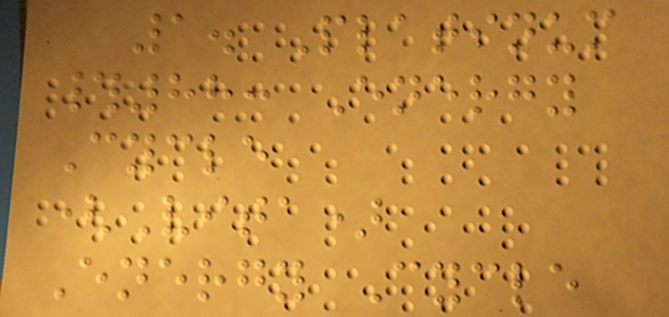1. Platinum
#88: Energy
Cycle
(Vita)
Energy Cycle
